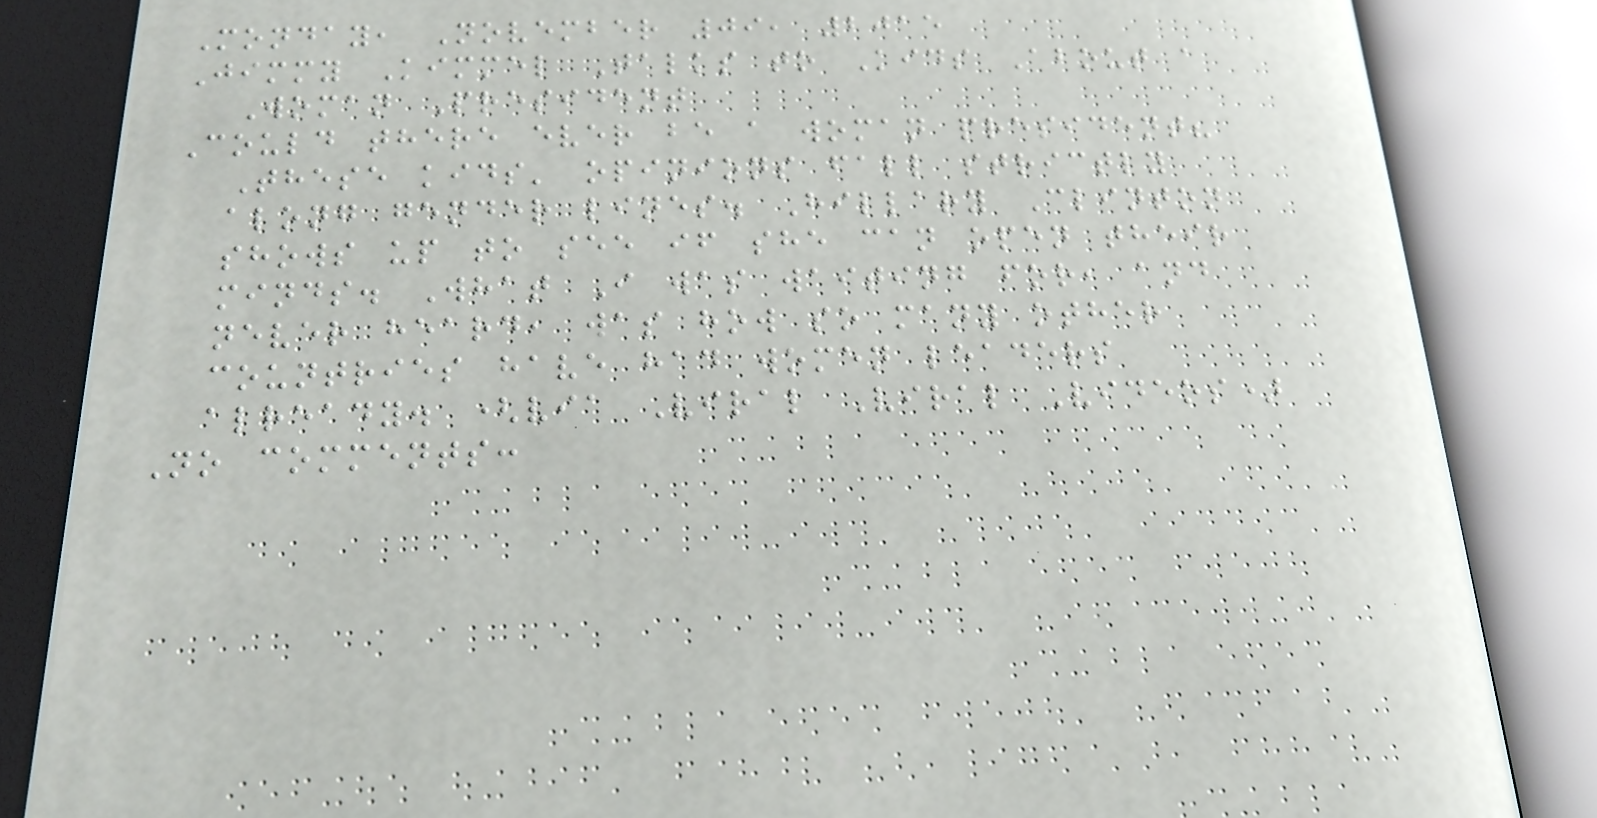Monday, November 09, 2015
Jimmy Kimmel Talks to Kids About a
Woman President
Could there ever be a woman president?
These kids' opinions fall strictly
along gender lines. Hillary Clinton
shows up to see if she can open their
minds. What I was waiting for, and
never heard, was how so many other
countries have had women leaders
already. (via Viral Viral Videos)
No comments:
